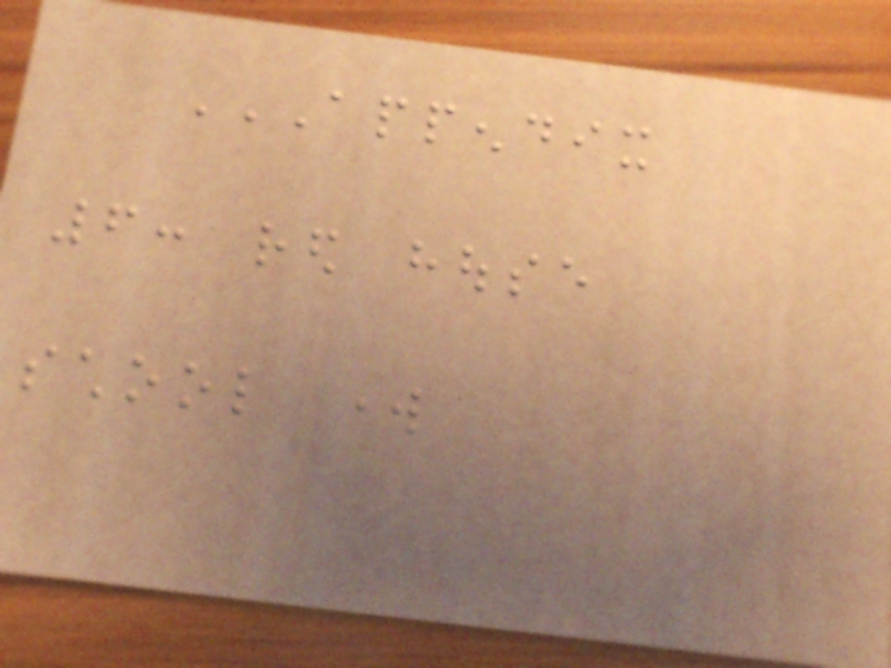APPENDIX
6: RED HOUSE
SCHOOL WORK
